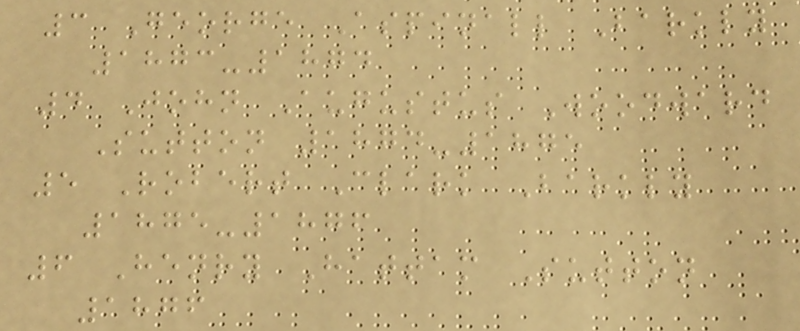3 George Aspinall Barkly
1873-1874
4 John Augustus Woodward
Sutton 1874-1875
5 Robert Clark Barkly
1875-1876
6 Henry Hattam Sutton
1876
